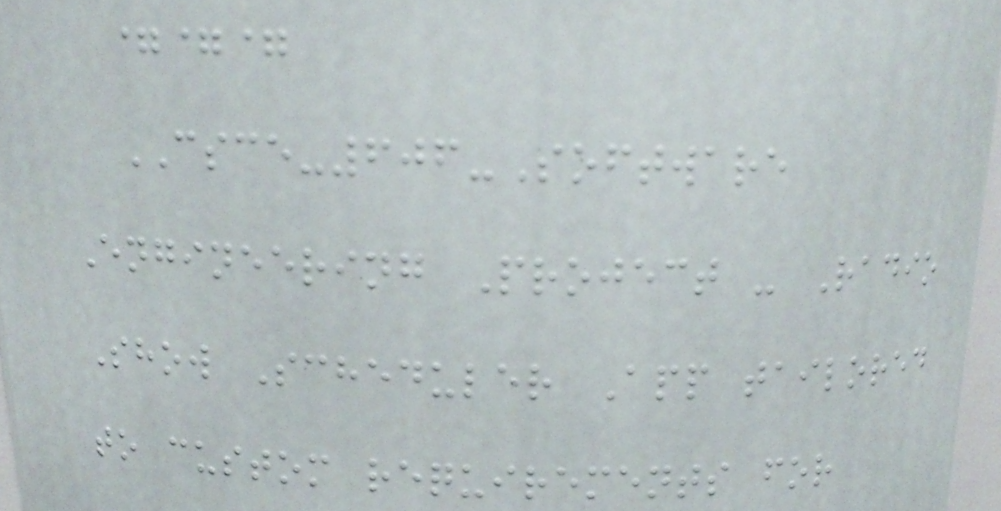===
CSCE-606-Software
Engineering Project - Radio
Show Scheduler App tailored
to custom requirements for
